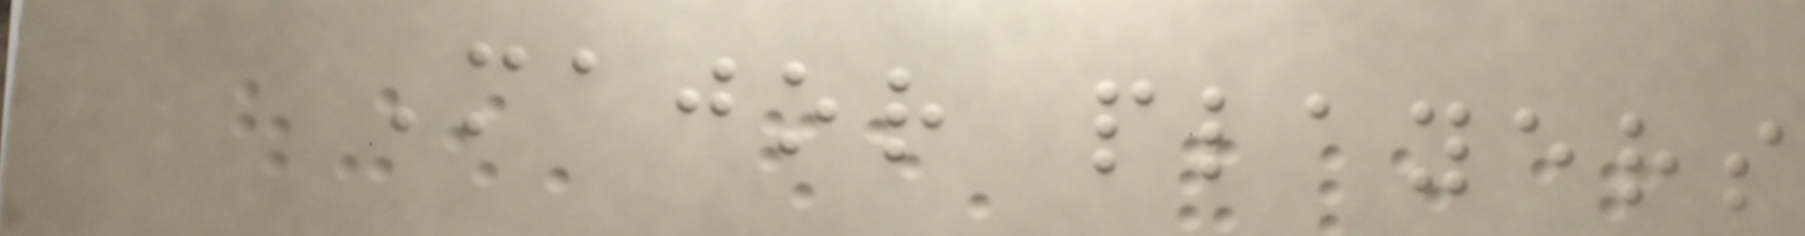Major players
